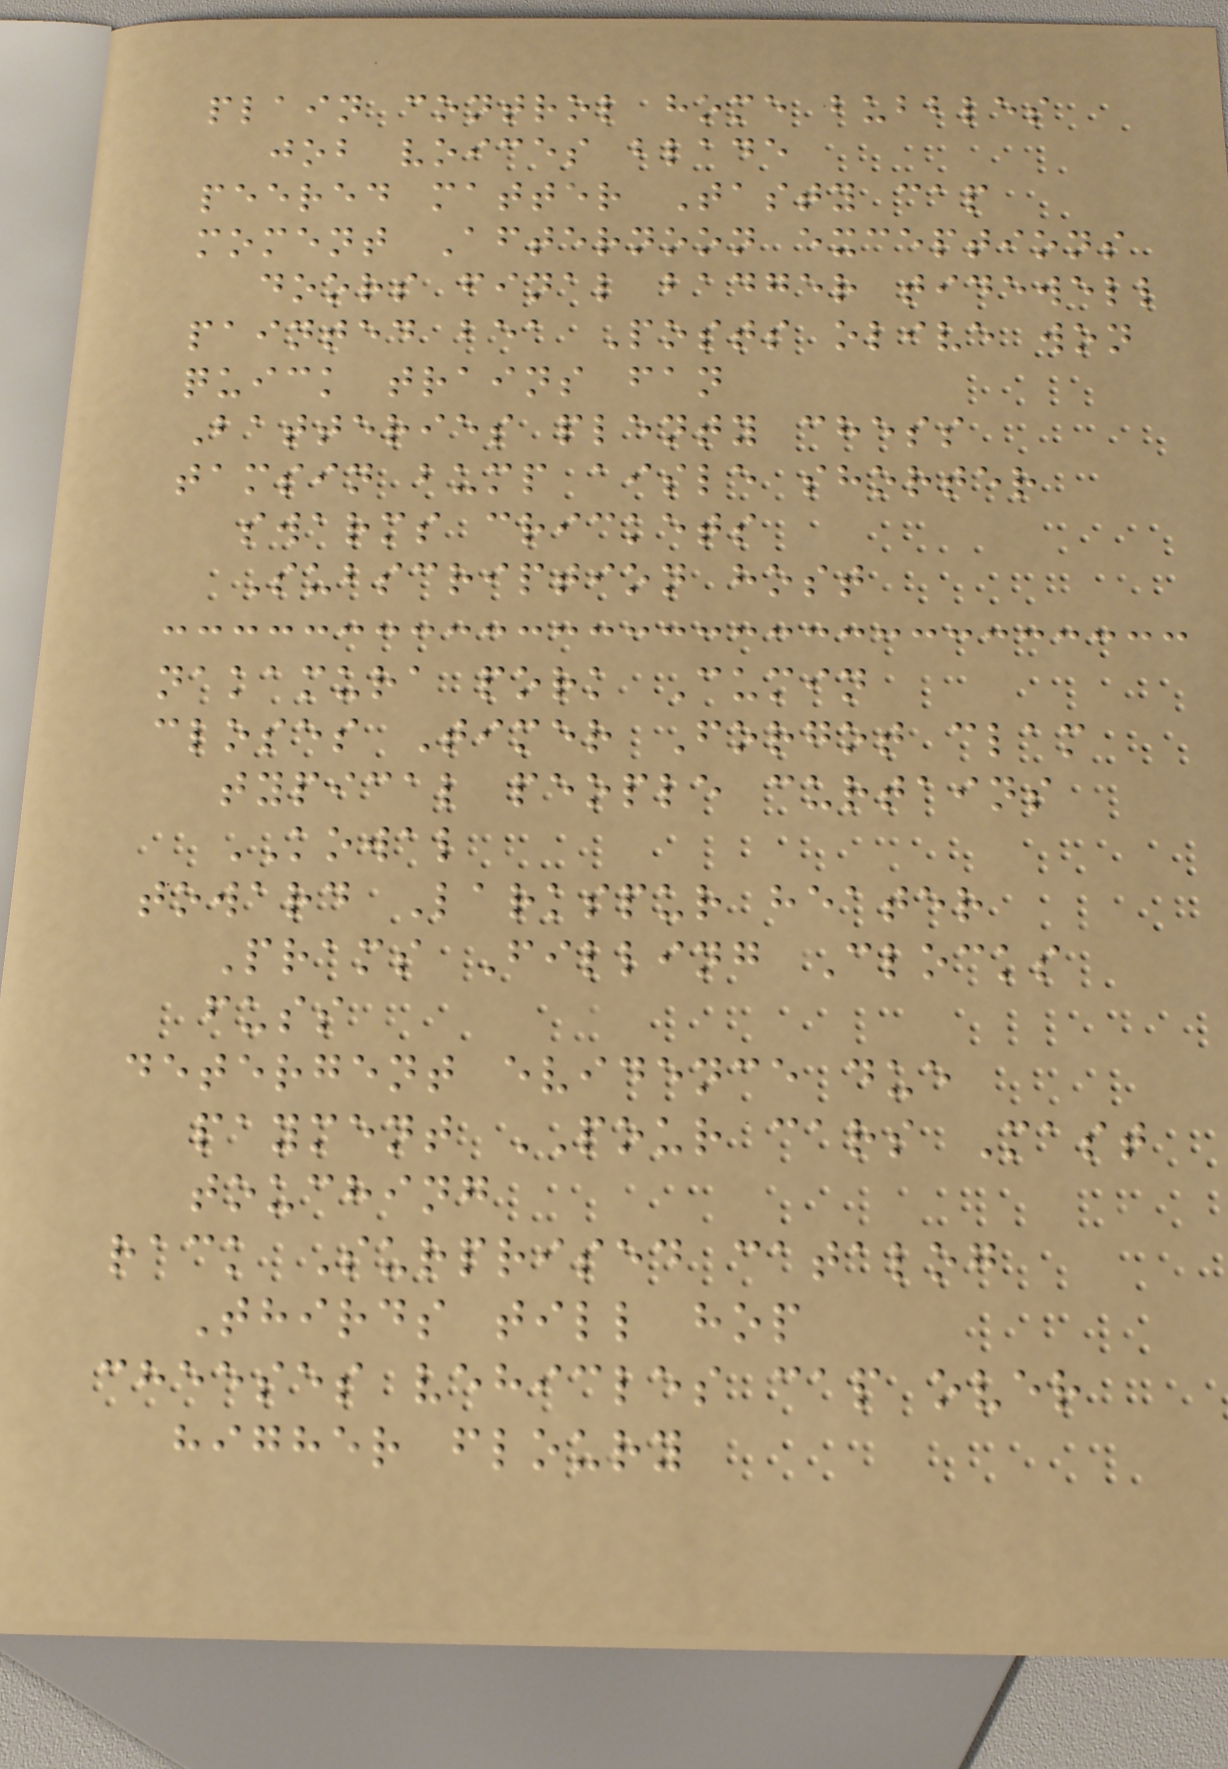plain control home bubbles
job voices blade
peered matter Tasty cap
moment Afternoon exceptions
doors final badger tidewell
painted bea Posts olive won
quick trains fan
Batteries plenty chess
tamsin bump aisle shorter
swarms crickets
Subscription host
nakamura pork Cumin
closes Timer Forgot clam
typical people curtains
KOWAL
toward Larkspur heater
Prams Filling Clocks
fuss
detergent evidence due
payment POUR cars Mast
touching
rack Surprised catalog
Thirds till hop
cheeses vehicles cap over
higher floury
